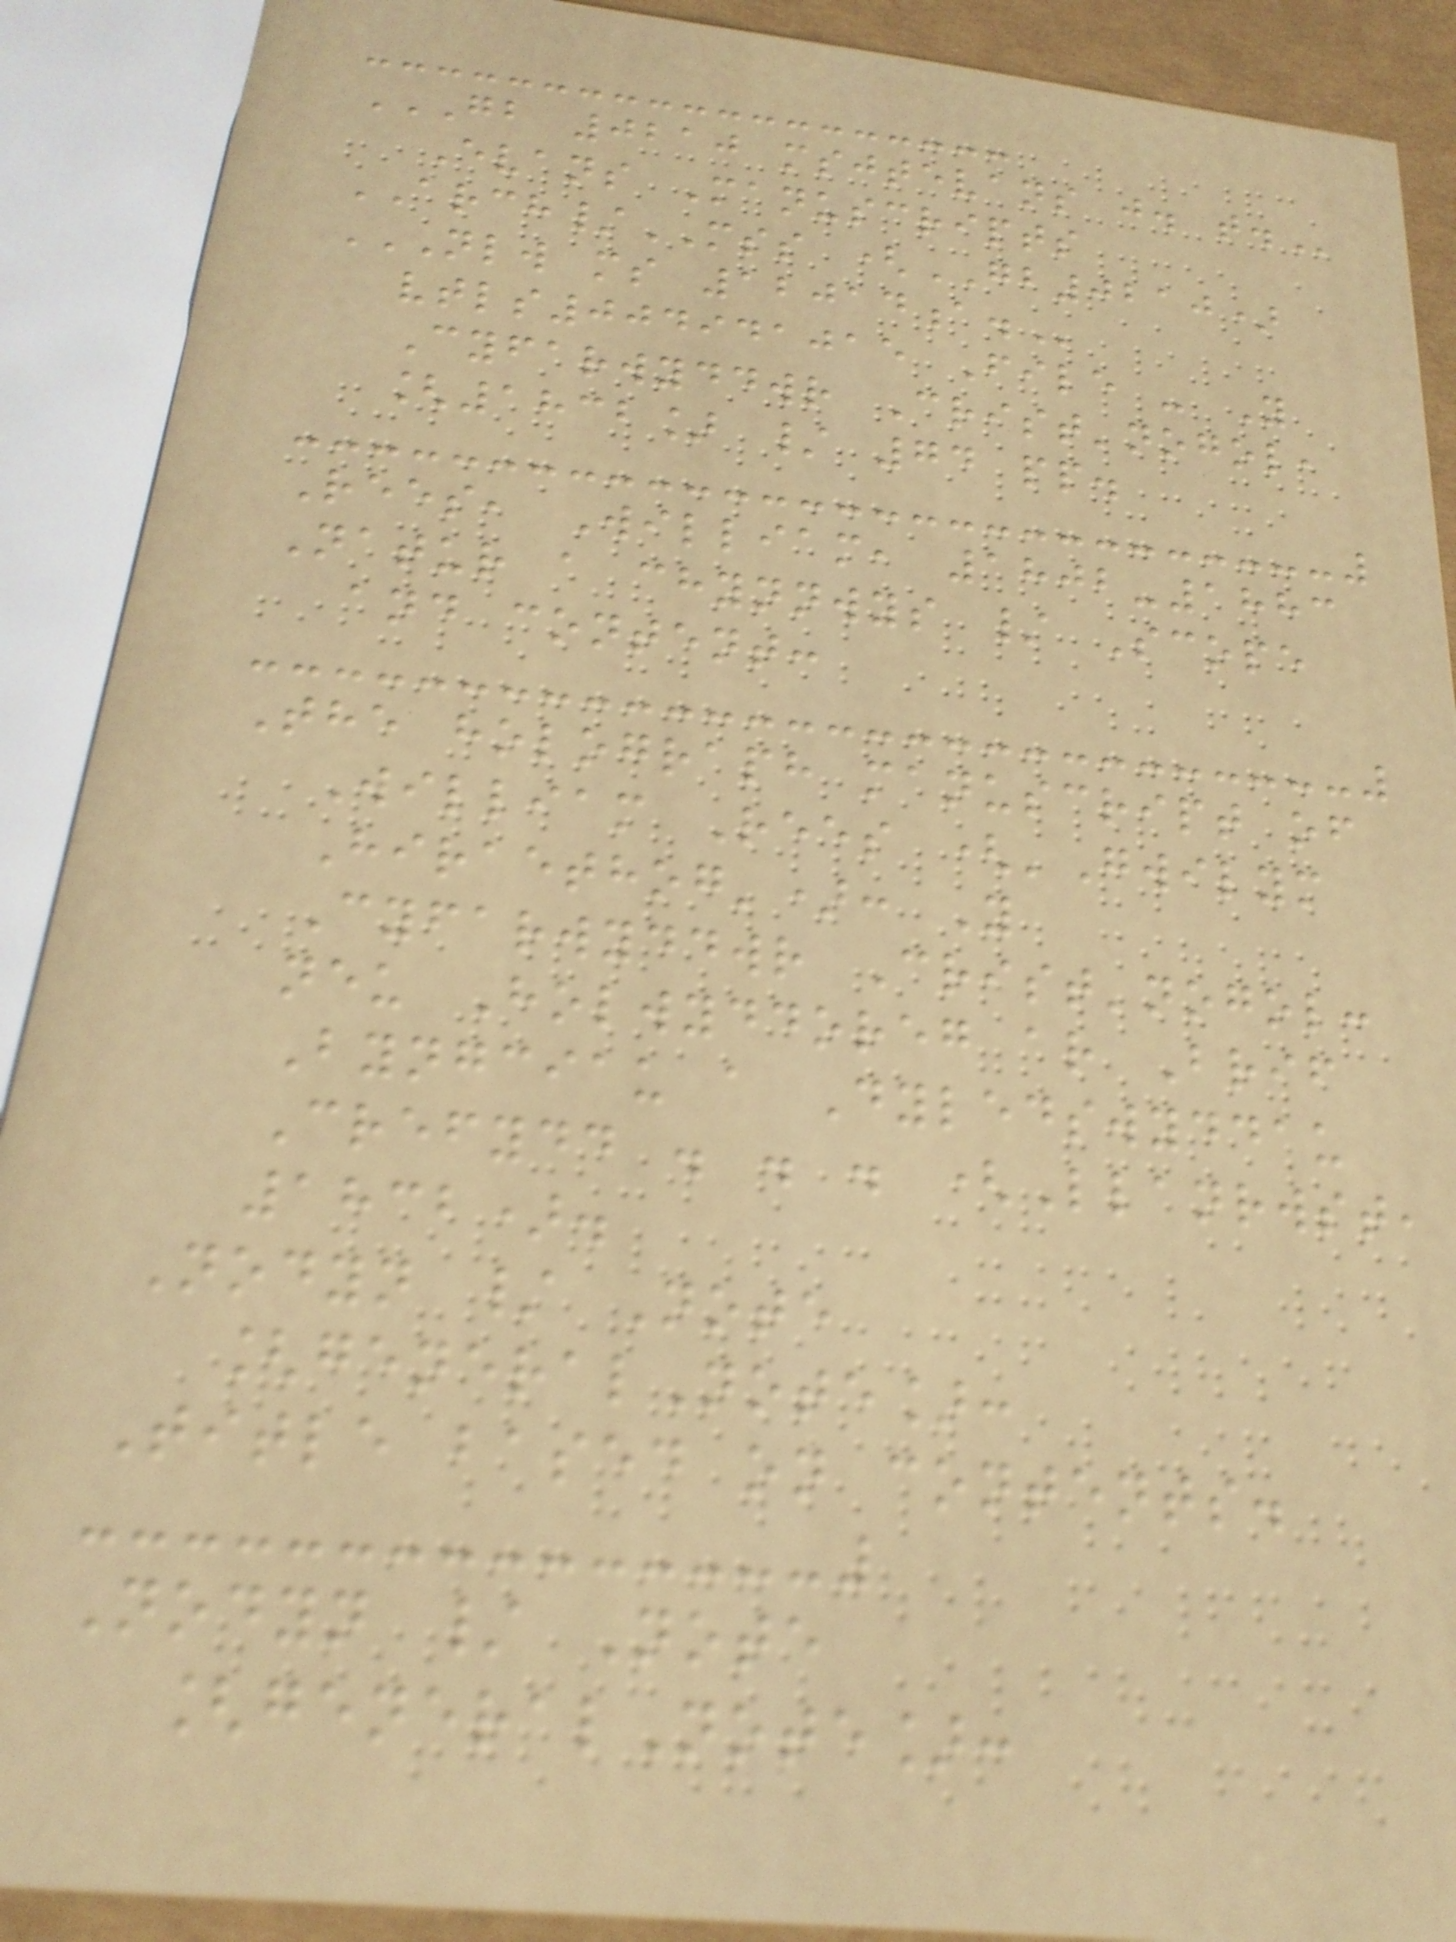GB 0210 MSJTEVANS J. T.
Evans Manuscripts
ARCH/MSS (GB0210)
NLW MS 12014A.
vtls004941015 File - Y
Cyfarwyddwr Crist'nogol,
[1832] / 74 pp.
Rees, William, 1802-1883
Natur a chynnwys / Scope
and content:
The holograph manuscript of
William Rees ('Gwilym
Hiraethog'): Y
Cyfarwyddwr Crist'nogol:
neu Holwyddoreg ar Brif
Byngciau a Dyledswyddau
Crefydd . . . (Llanrwst,
1832).
Nodyn / Note
[generalNote]:
Title based on contents.
Nodyn / Note
[generalNote]:
